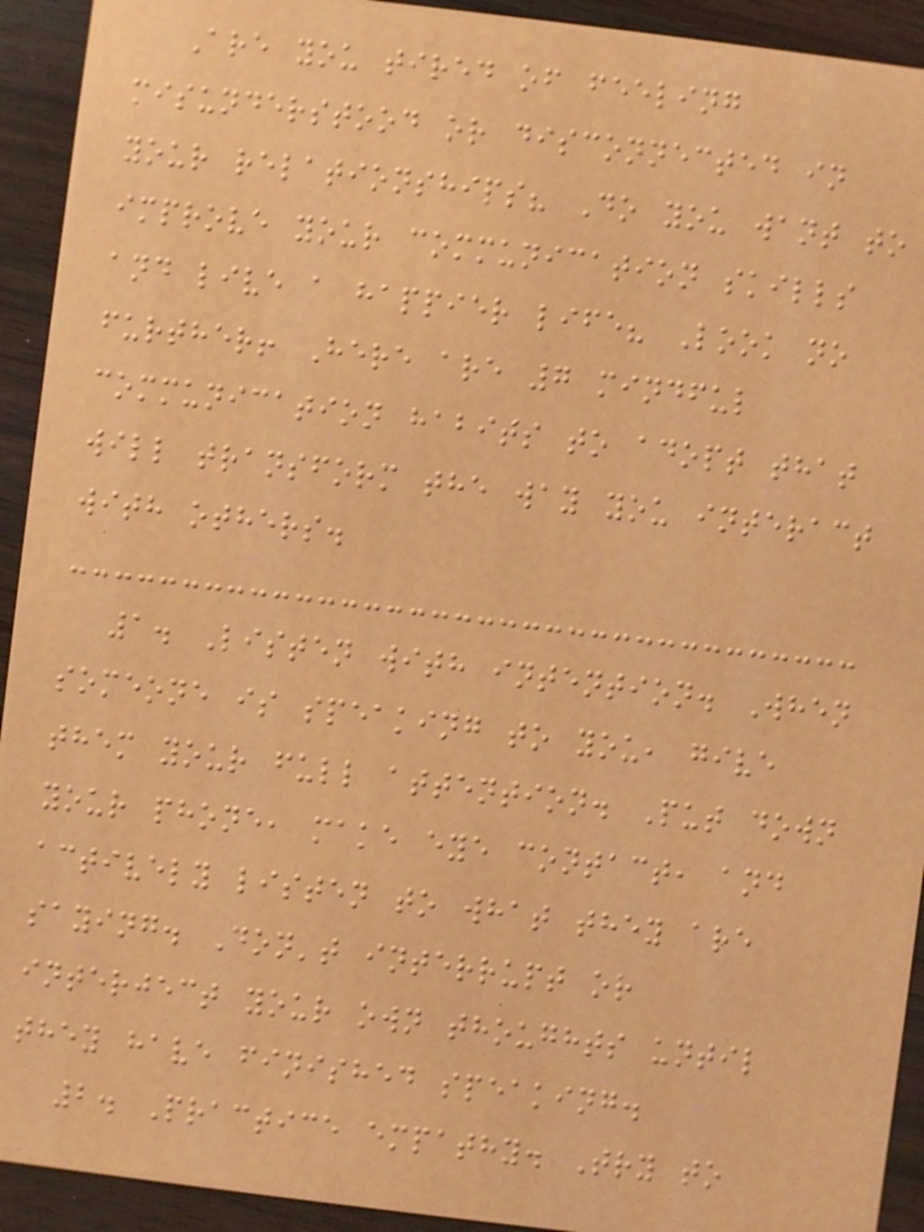Are you tired of feeling
misunderstood or disconnected in
your relationships? Do you want to
improve your communication skills
and live a happier life? Look no
further! Here are 7 mindful
communication habits to adopt that
will transform the way you interact
with others.
1. Listen with intention. When
someone is speaking to you, give
them your full attention. Put down
your phone, make eye contact, and
actively listen to what they are
saying. Don't interrupt or
interject your own thoughts until
they have finished speaking.
2. Practice empathy. Try to
